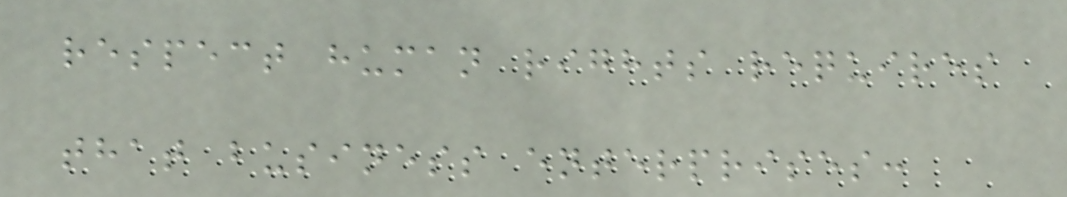respect human rights requires
that business enterprises:
